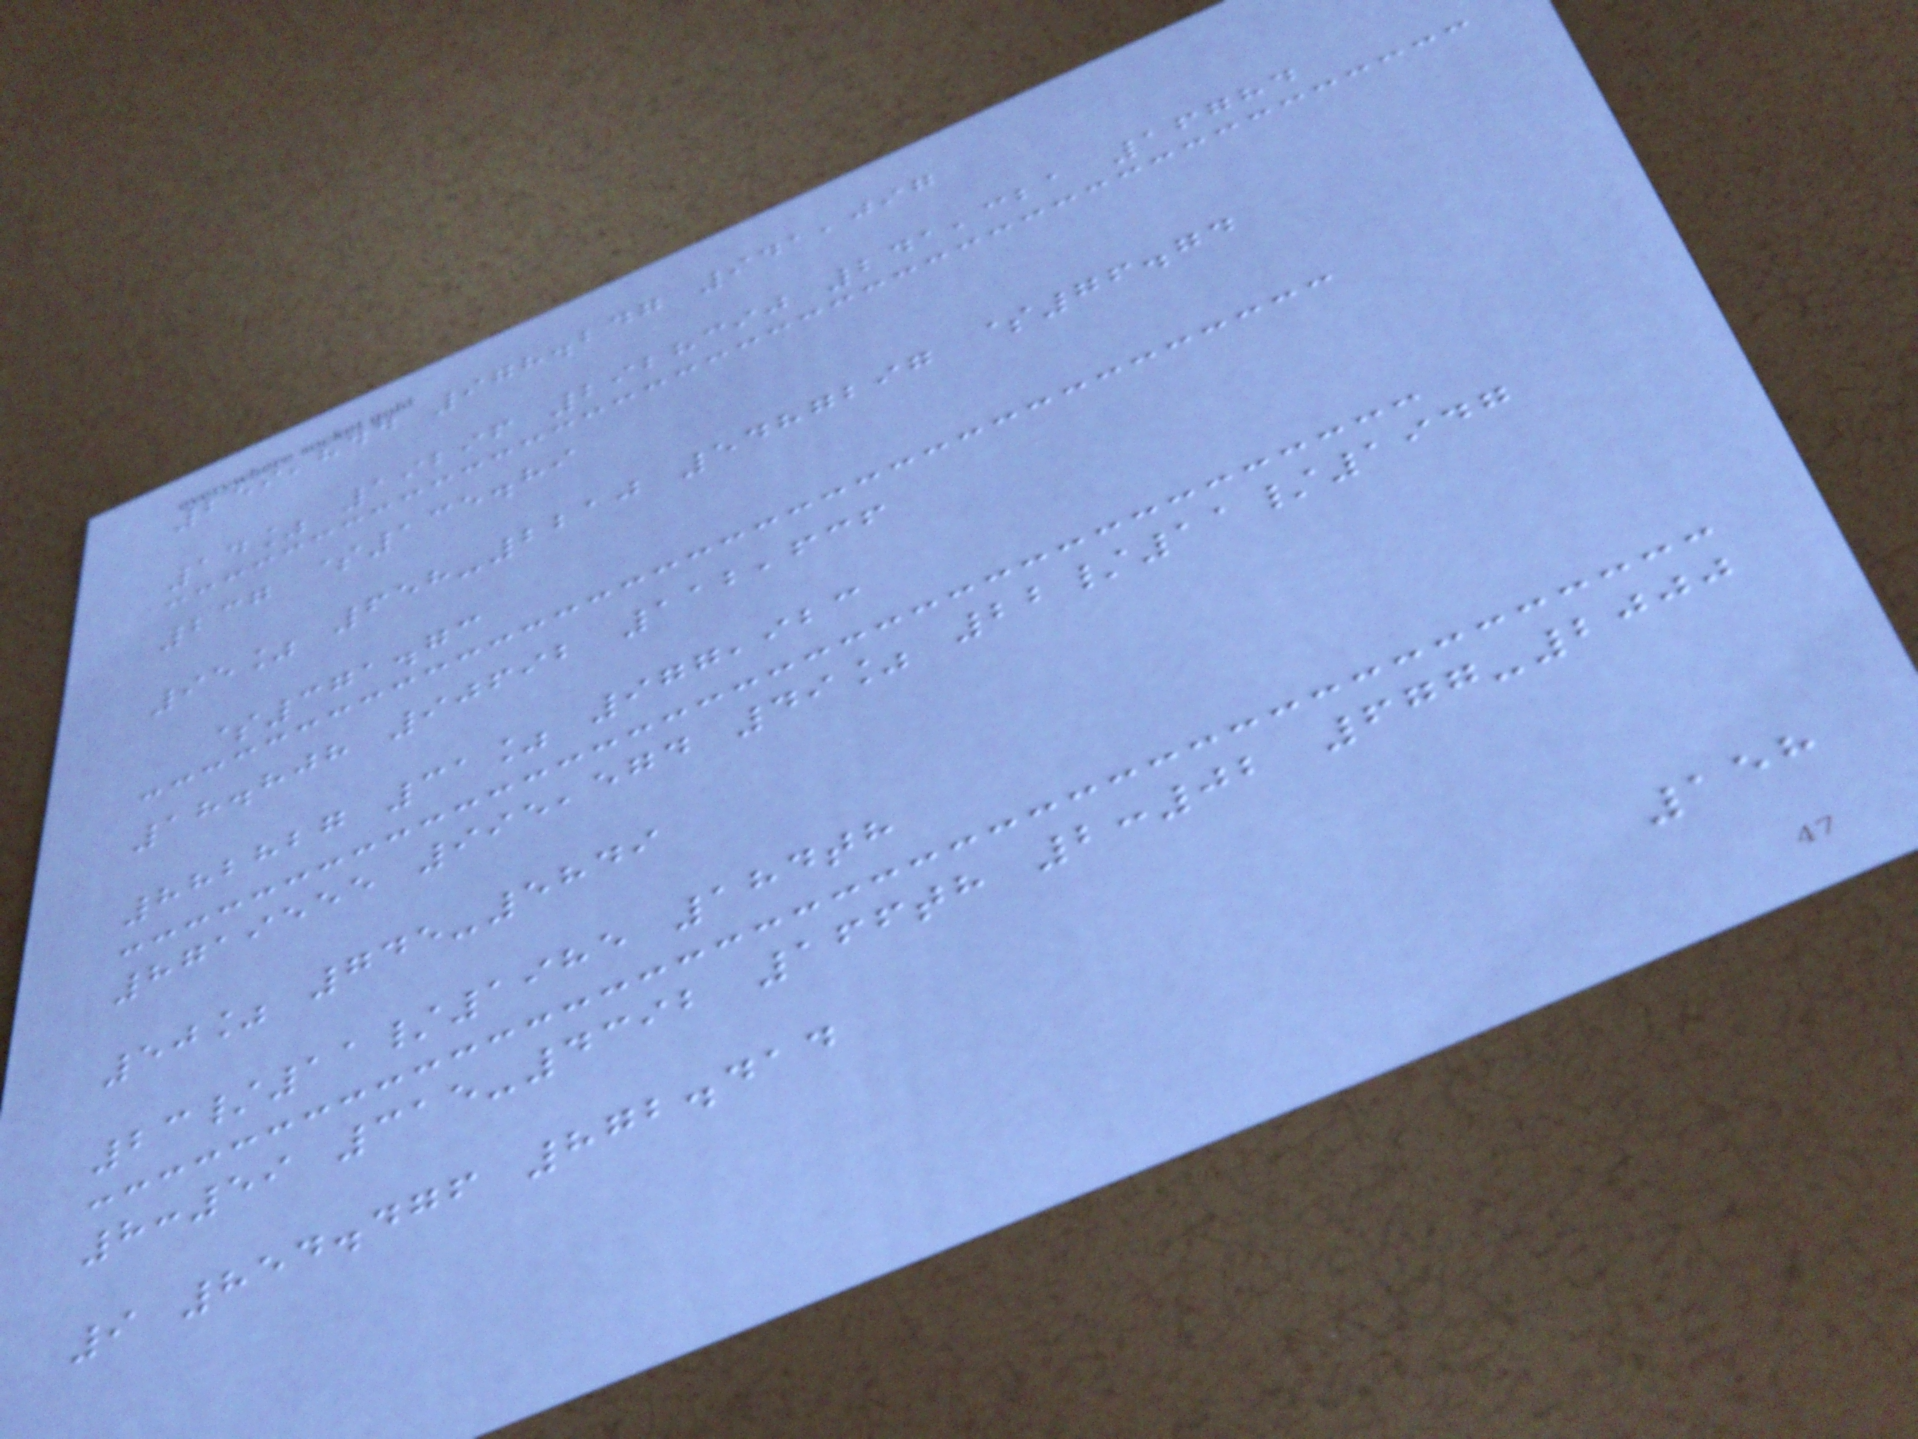259,844 978.247 941,097
14% 19296 2928390 241,321 16784
237 $135.89
95% 658-2210 5487297 $76.74
$371.73
18.808 90692 112,636
882827 31% 977,923
8719555 995,574 49% 22/11/1947
50% 745-5849
23/11/1985 184th
8:59 315-4392 166th 2:02 677-2000
9 854.476 872.414
158
